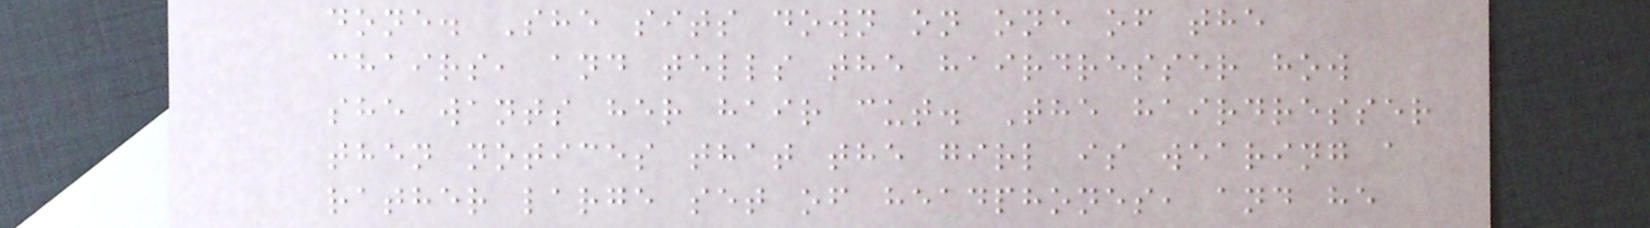done. She sits down on one of the
chairs, and tells the hairdresser how
she wants her hair cut. The hairdresser
then notices that the girl is wearing a
rather large set of headphones, and he
